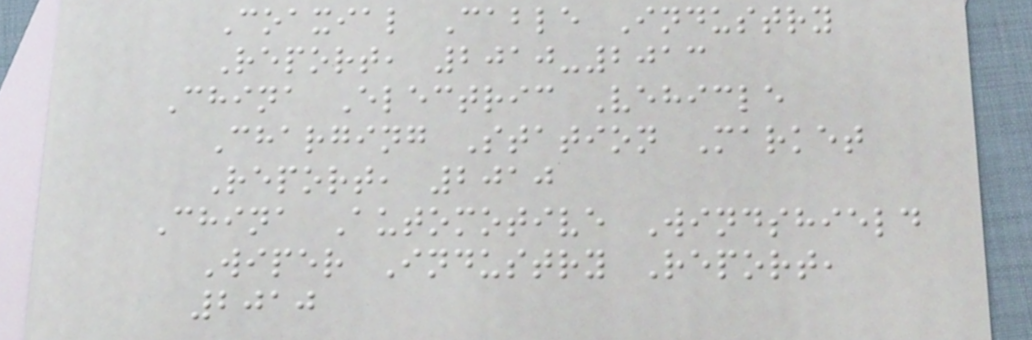Coaxial Cable Industry
Report, 2010-2013
China Electric Vehicle
Charging Station Market
Report, 2010
China Automotive Windshield
Wiper Industry Report,
2010
